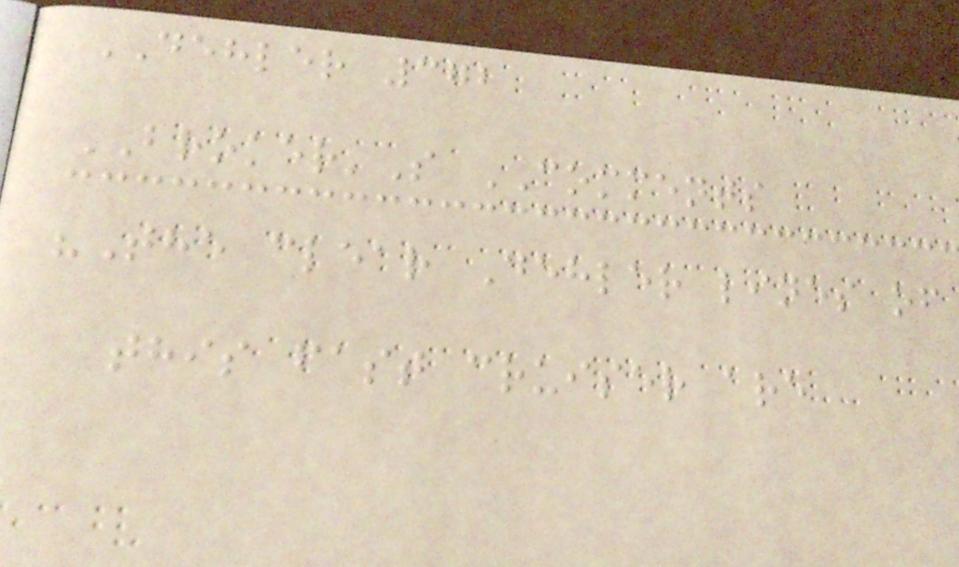DEHLER 372
BROKER'S COMMENTS
"The clear Dehler lines of
this fast cruiser are
